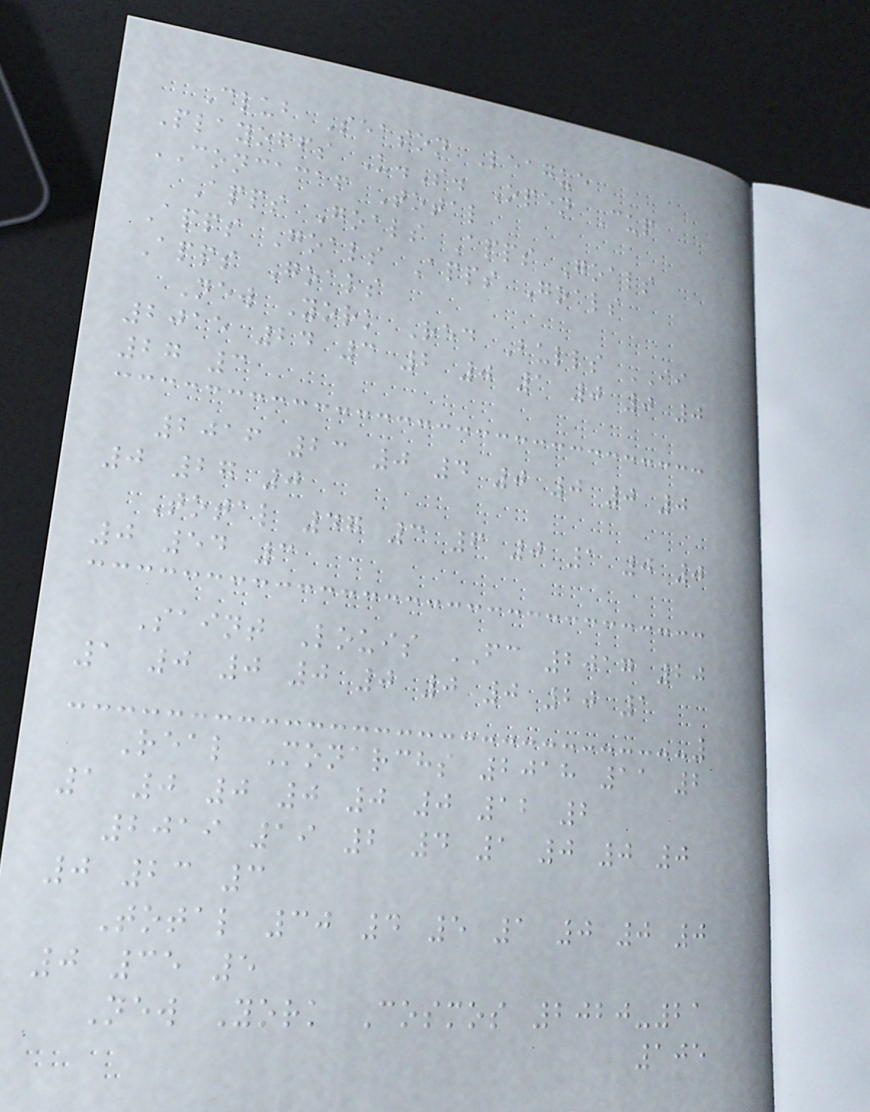Club Season League
Playoffs U.S. Open Cup
CONCACAF Total
Apps Goals Apps Goals
Apps Goals Apps Goals
Apps Goals
New York Red Bulls II
2015 24 3 2 0 1 0 0 0
27 3
2016 23 0 4 0 0 0 0
0 27 0
Total 47 3 6 0 1 0 0
0 54 3
Saint Louis FC 2017 20
1 0 0 0 0 0 0 20 1
Real Monarchs 2018 11 2
1 0 0 0 0 0 12 2
2019 19 2 4 1 0 0 0
0 23 3
Total 30 4 5 1 0 0 0
0 35 5
New York Cosmos 2020-21
105
